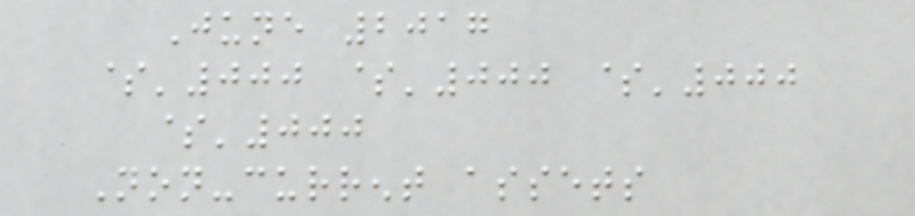June 2017
$'000 $'000 $'000
$'000
Non-current assets
